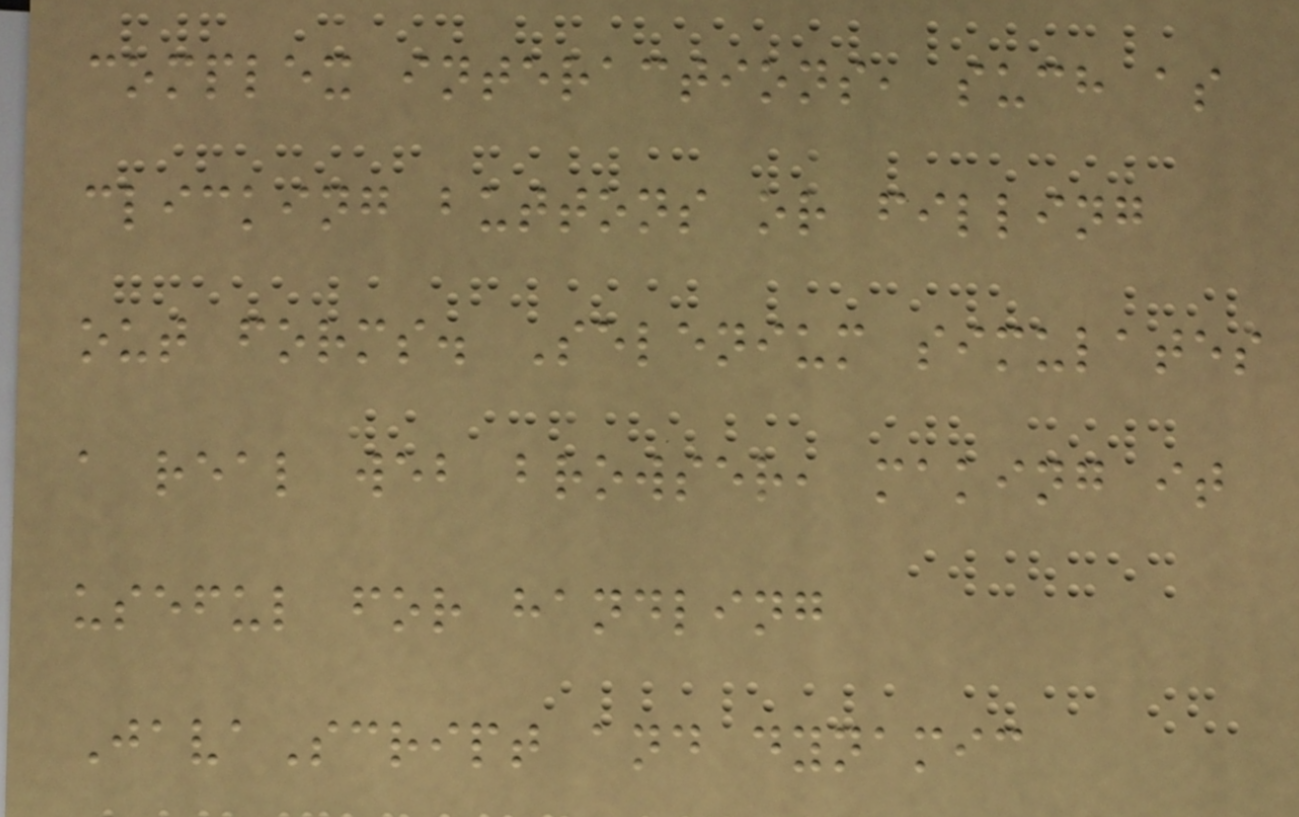complex interactions, such as
clicking buttons or filling
out forms. Selenium simulates
a real web browser, making it
useful for handling
JavaScript and dynamic
